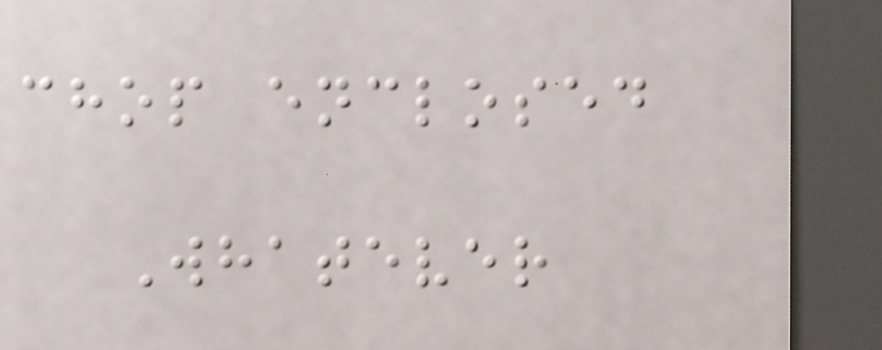chop enclosed
Whatever
